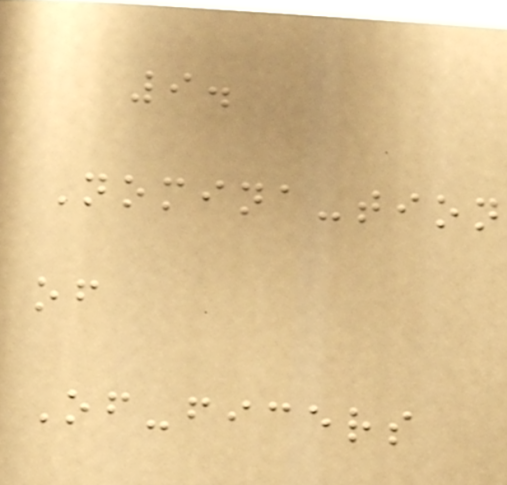9.
Nomina-tion
of
Of-ficers
